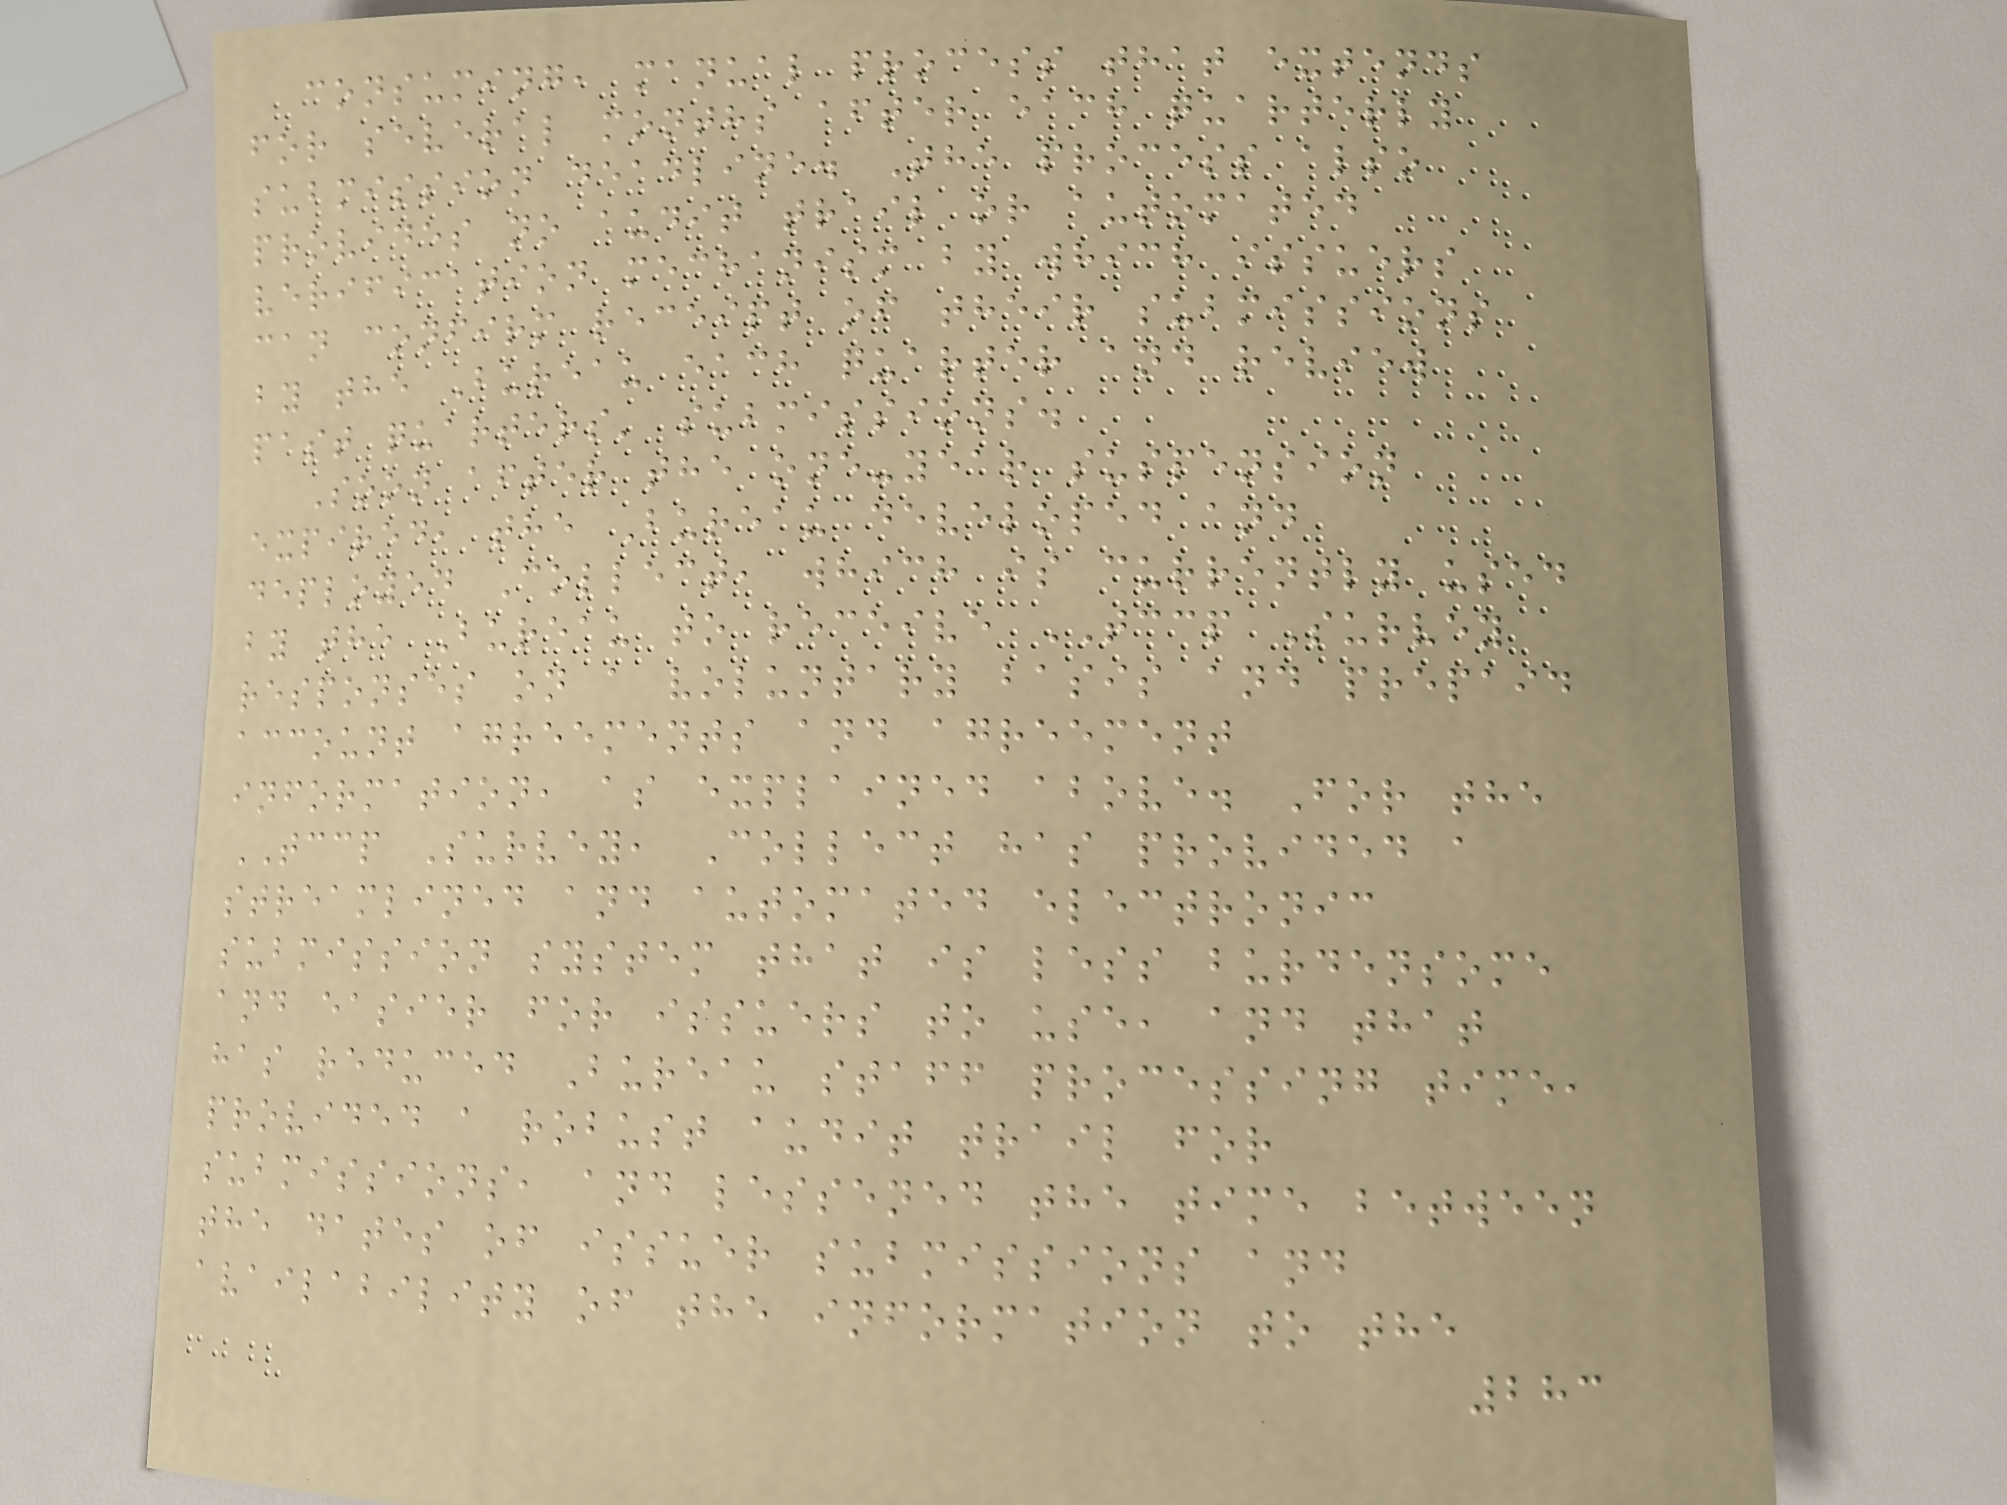consuming, manual process that extends
for several months after each quarterly
submission deadline. The process also
provides no audit trail or automated
verification mechanism by which issuers
can confirm receipt of their submissions
by the Bureau each quarter and review
past quarters' submissions.
Soon after the one-year suspension
expired, the Bureau developed and
deployed Collect, which is currently used
by the Bureau to receive TCCP Survey
responses on a voluntary basis and prepaid
account agreements and agreement
information, as explained above. For the
TCCP Survey, Collect has provided a
streamlined and automated electronic
submission system that is less burdensome
and easier for issuers to use, and that
has reduced Bureau staff processing time,
provided a robust audit trail for
submissions, and lessened the time between
the dates of issuer submissions and
availability of the information to the
283
